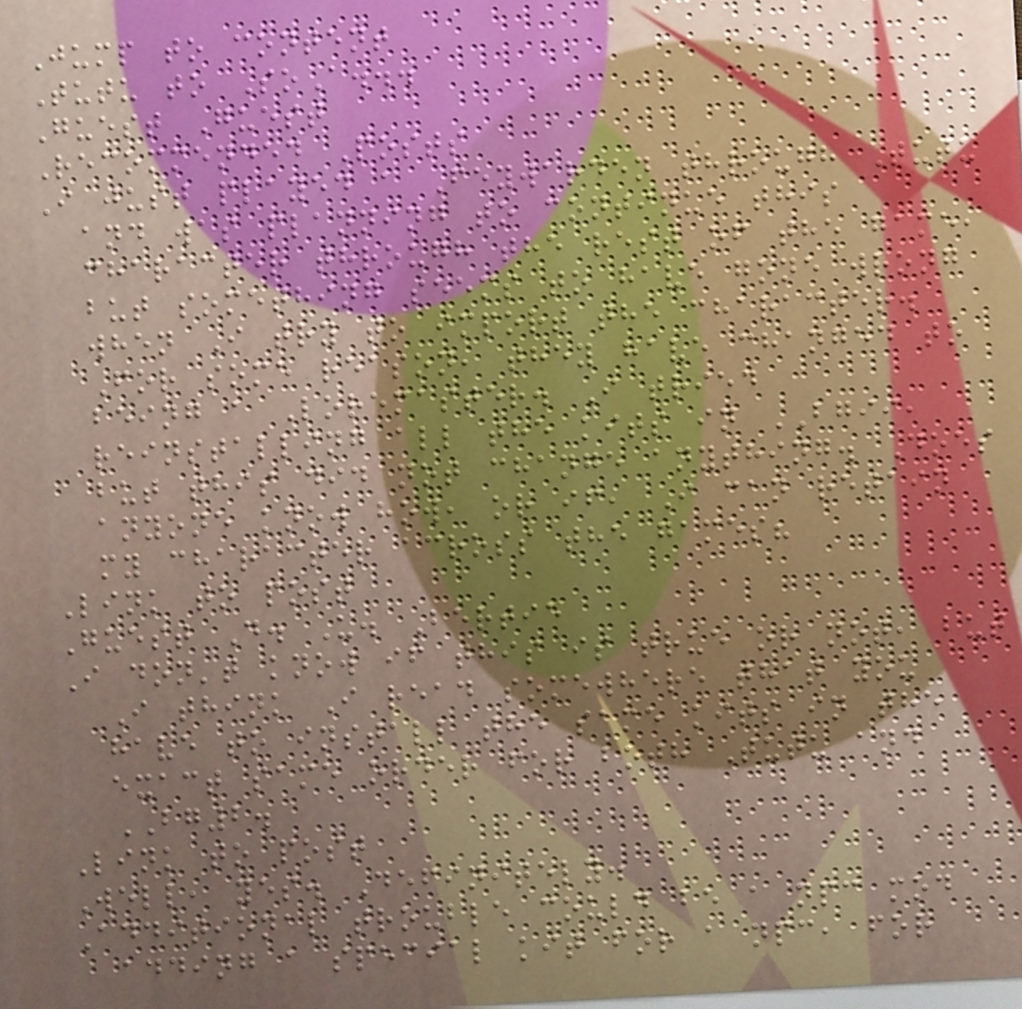Jump to content
Tutu to SoA...
Guest Guest
Recommended Posts
I just played a Feywarden through Tutu
and was planning to continue this
character through the rest of the game,
but something seems to have gone wrong
when I try to import the character.
For some reason, they have changed to
being a Loremaster. I tried
reinstalling all the kits in BGII,
but this did not change anything. Does
anyone know how, or if, I can retain
my character across the games?
Link to post
Guest D. U. Bertie
I don't know if this is true or not, but
I think I read somewhere that you
have to install the same kits in the
exact same order for both Tutu and
BG2.
Link to post
Well, yes. Definitely.
Additional trouble could be a npc mod
adding a special kit for a npc, for
